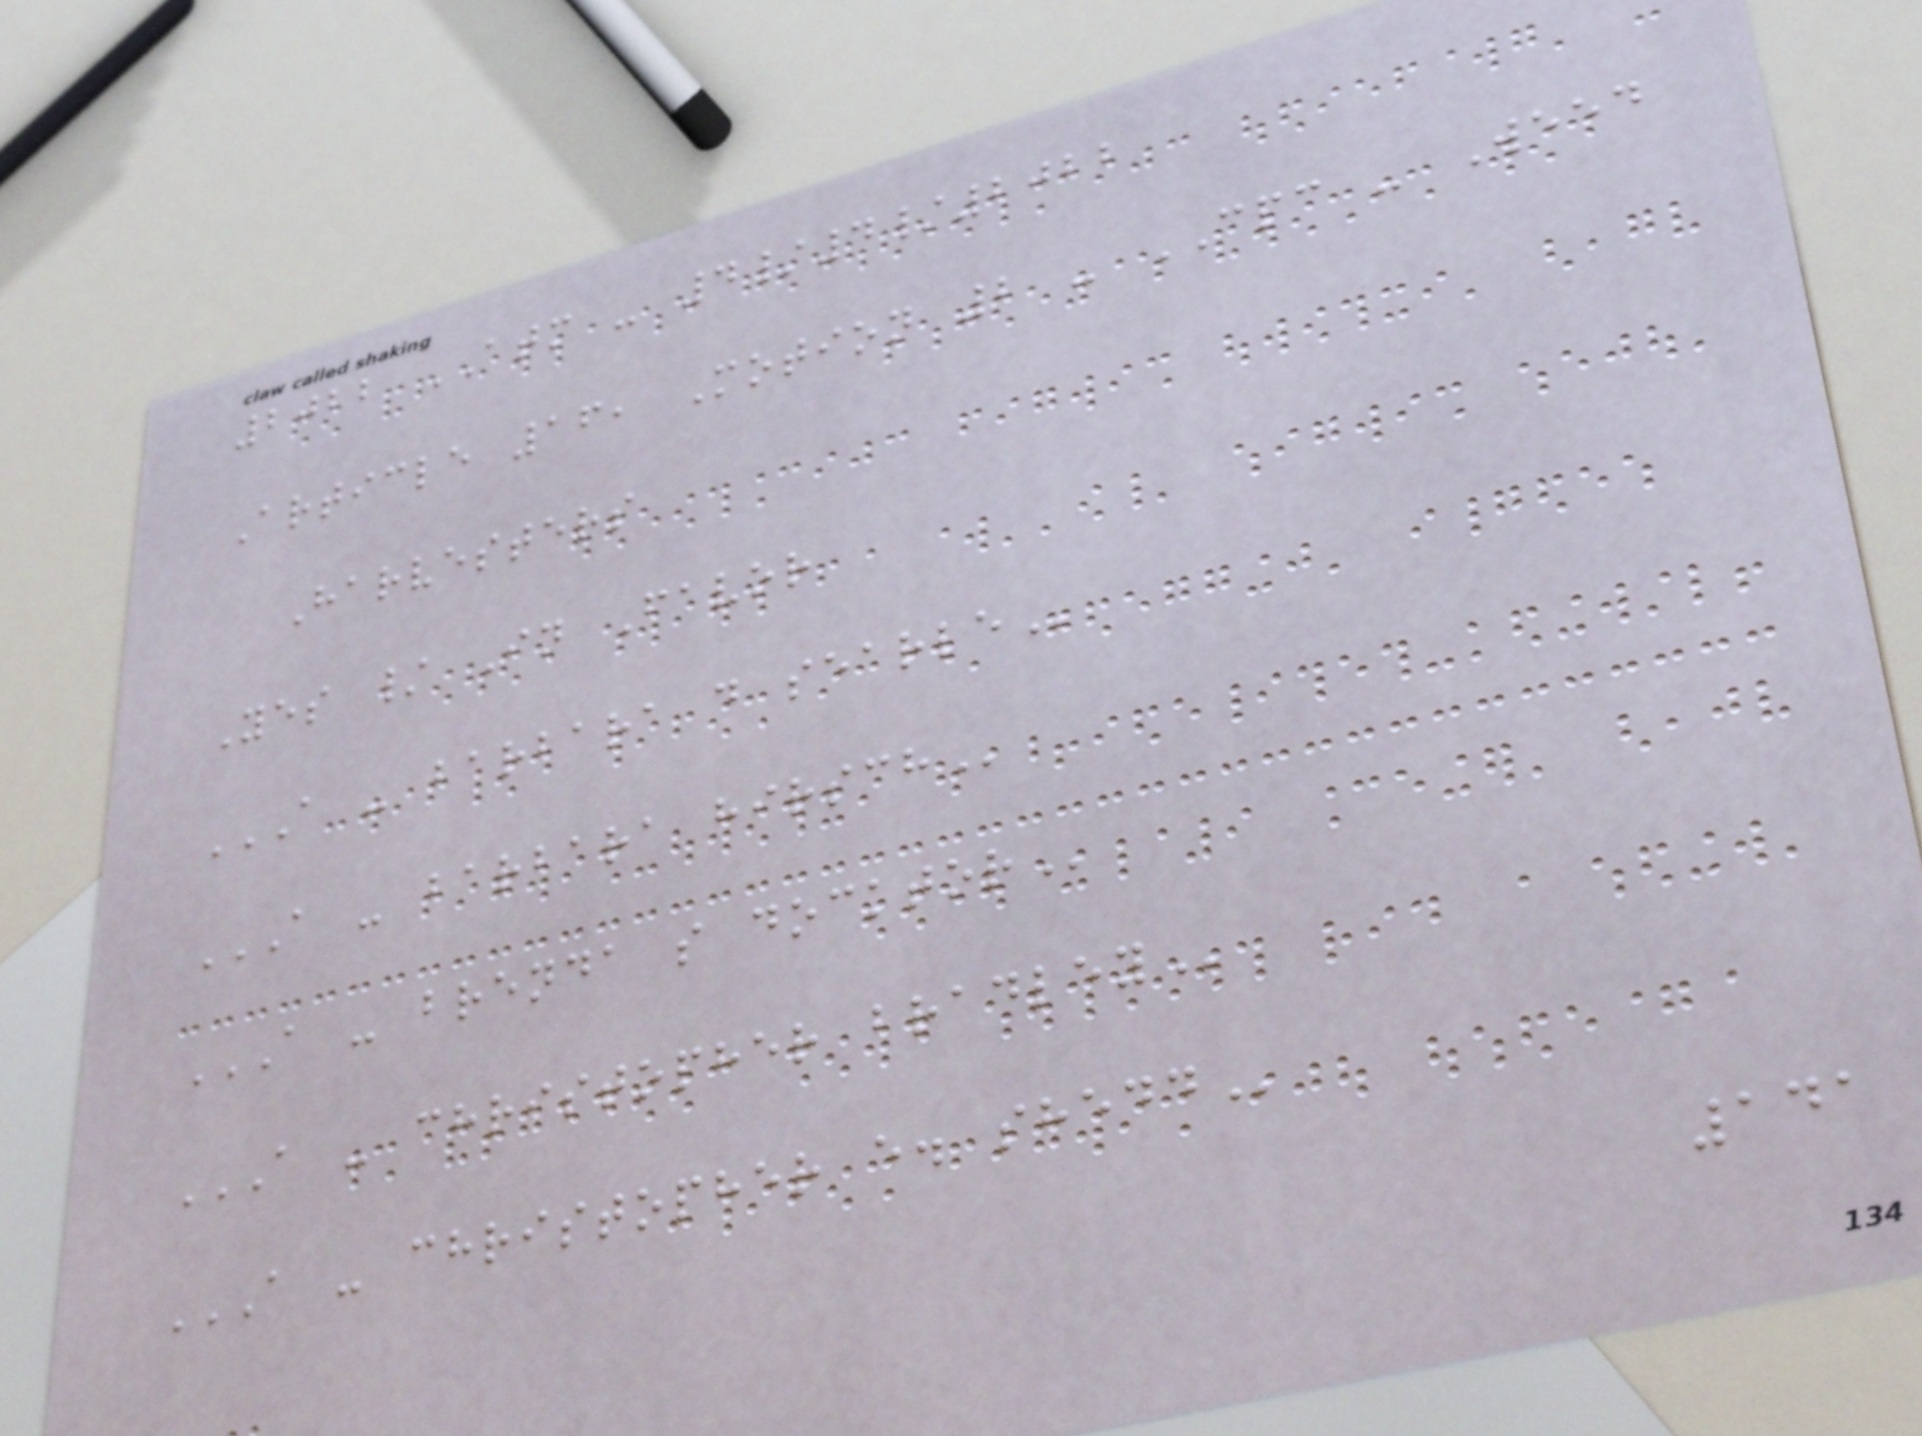2022 ATM - 4/4/2022
Article 16, Motion 2 - CPC - Weed
Harvesters
Yes / In Favor
A - BARBARA D SEARLE
A - BARBARA HIRSCH
A - BRENDA S DOCKTOR
A - CHRISTOPHER BRADLEY
A - CHRISTOPHER E. SHEDD
141
